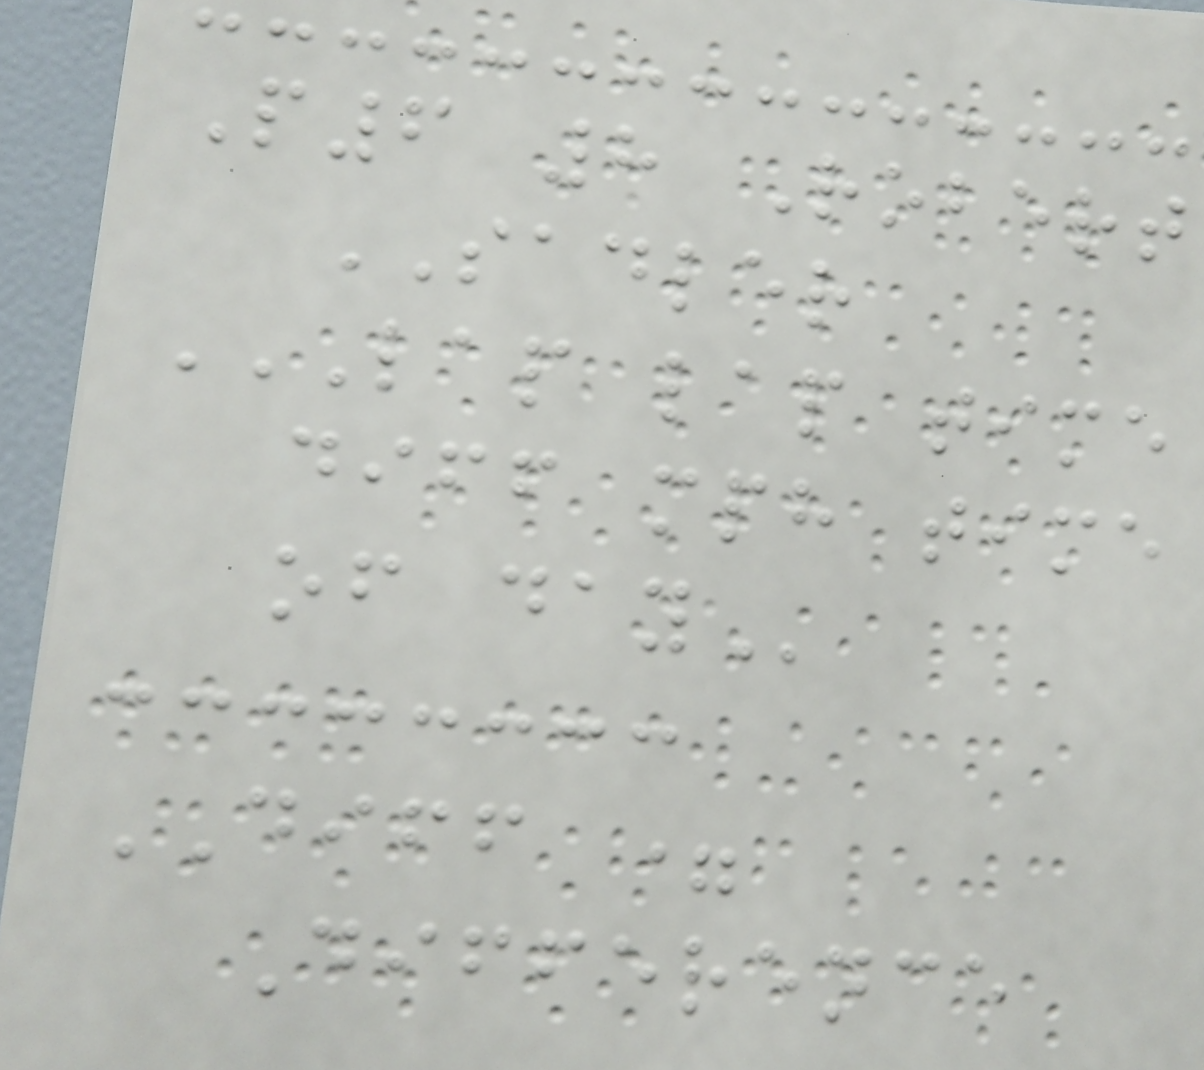P6 8 Robert
SADLER
LAP LAP TIME
DIFF MPH TIME
OF DAY
DIFF =
Difference
